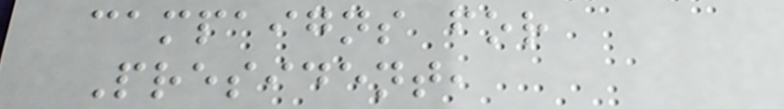campaigns for
President,
